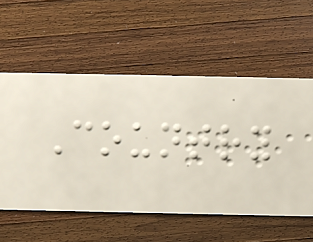Country
